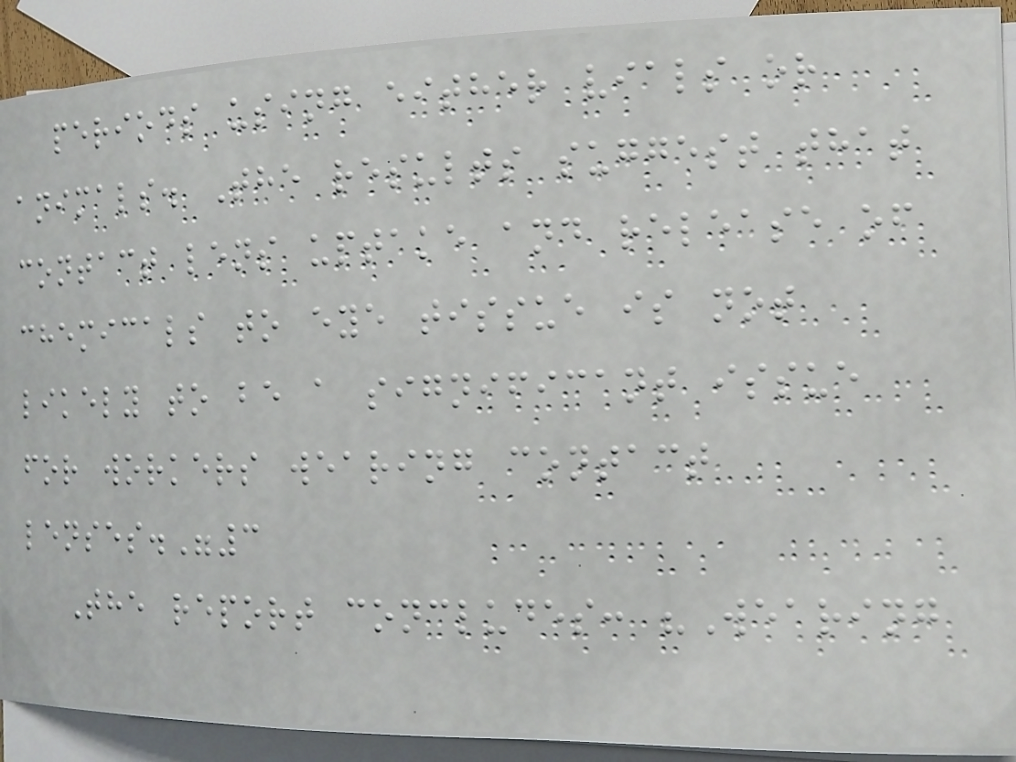periods using either vials or
animals. The results suggest that
contact lens uptake and release of
chemicals to eye tissue is not
likely to be a significant issue
for workers wearing contact
lenses."3
The report concludes: "Wearing
